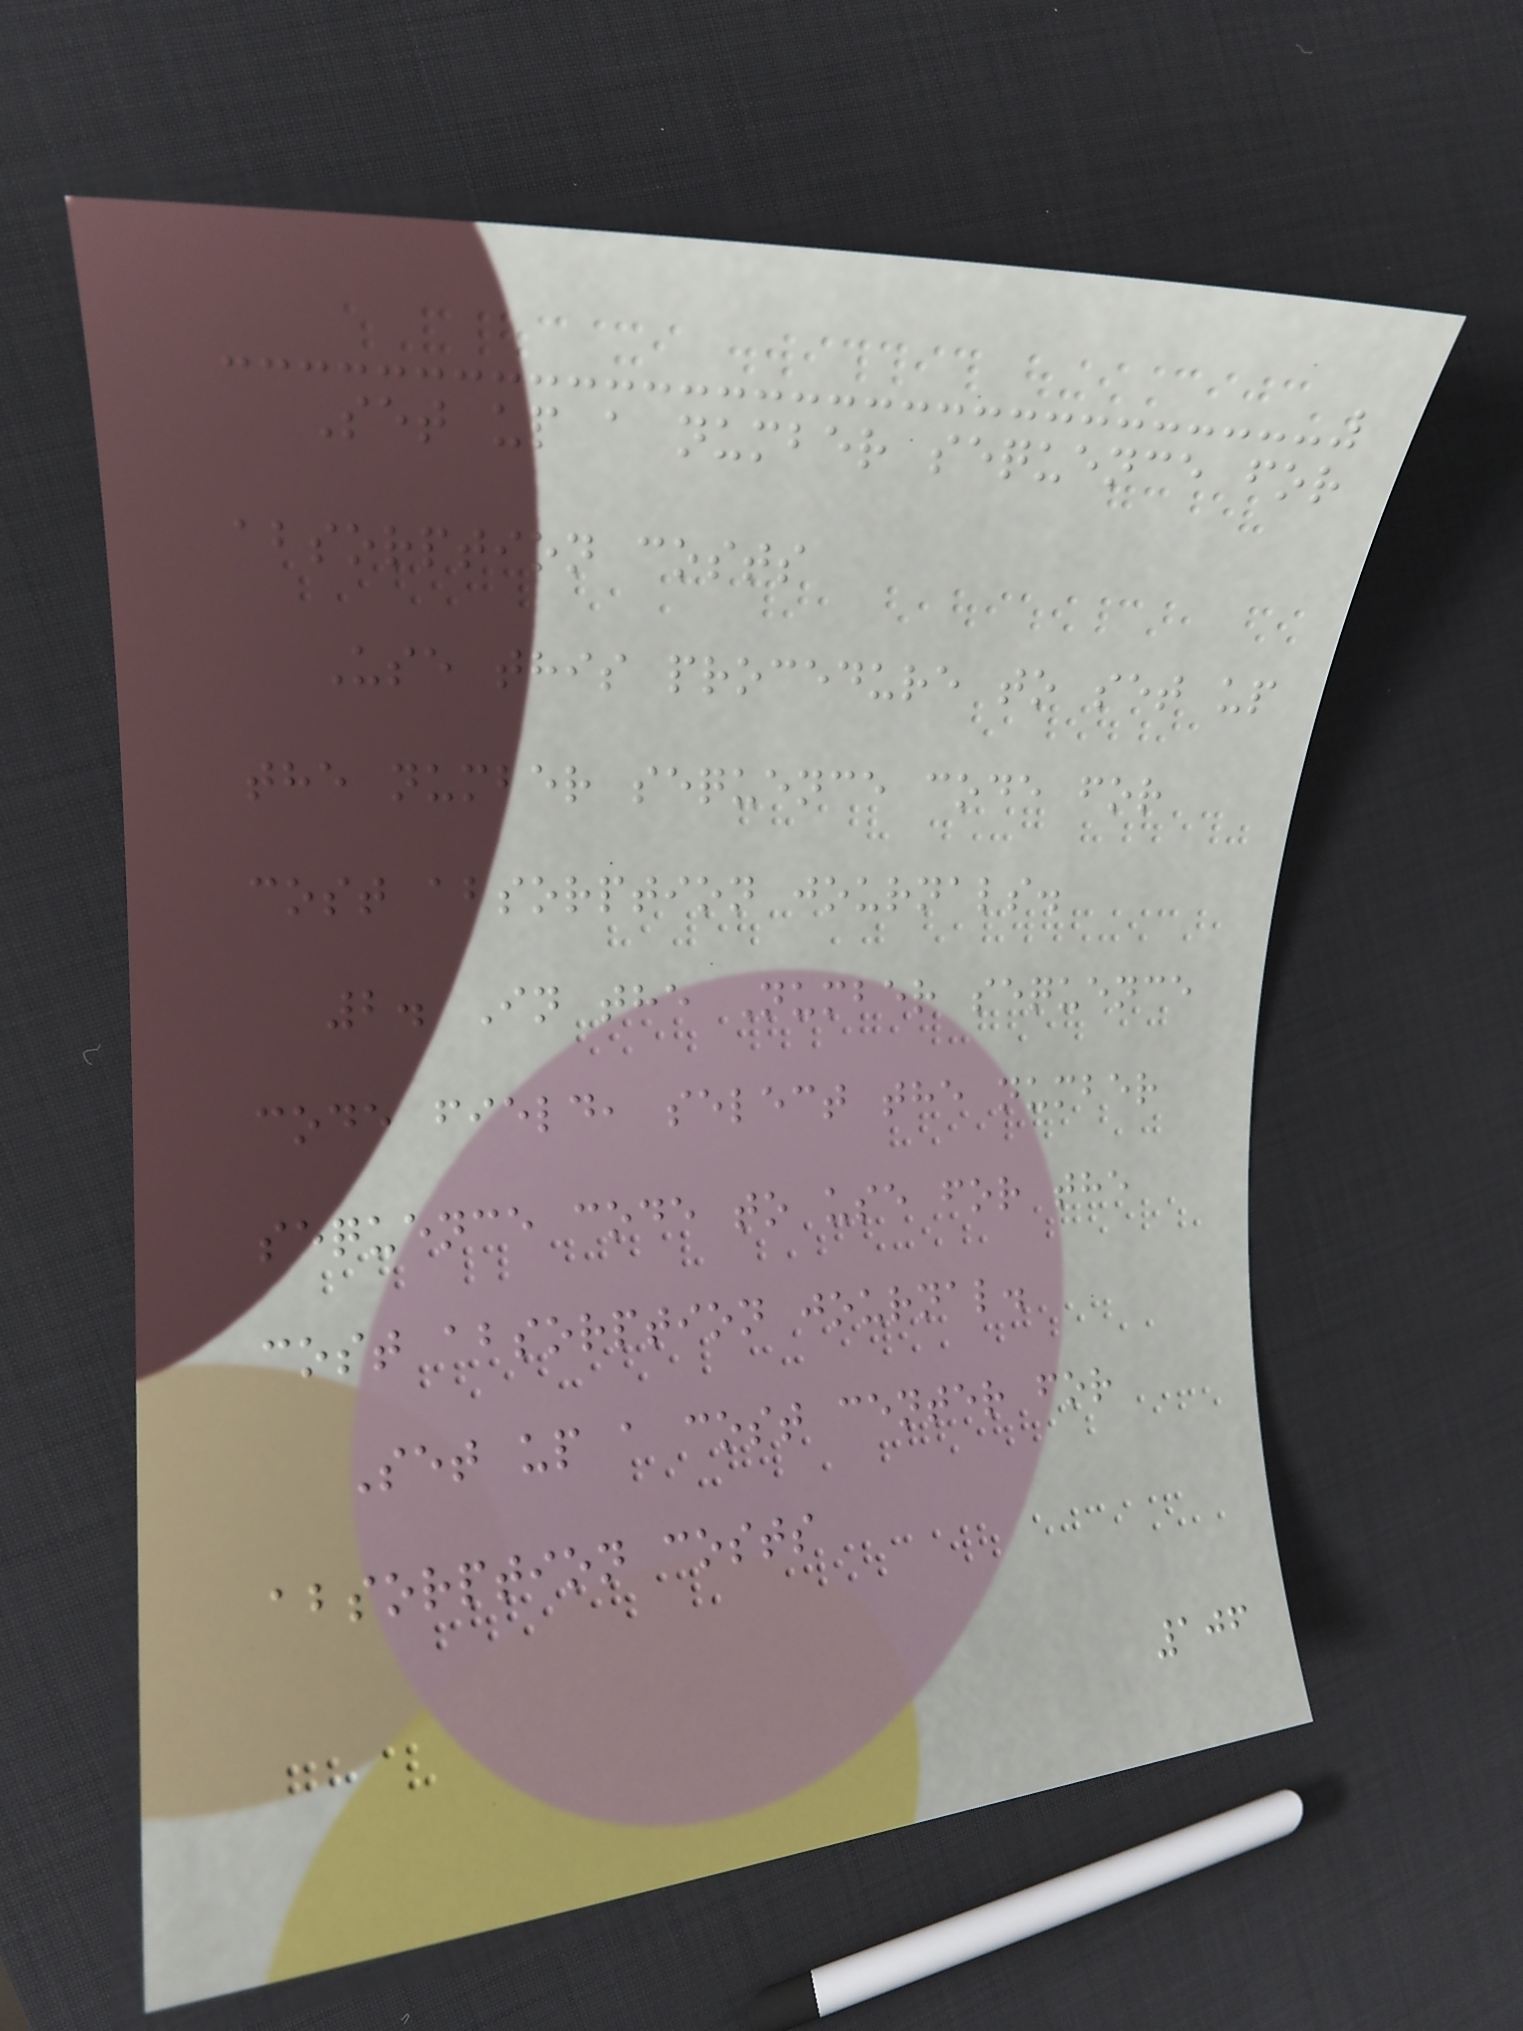Set up a number sequence for
absorption costs
Use this procedure to set up
the number sequence code for
cost absorption journals.
2. In the Number sequence
code field, select the number
sequence code to use for the
cost absorption journal.
Set up a cost center for
absorption costs
106
